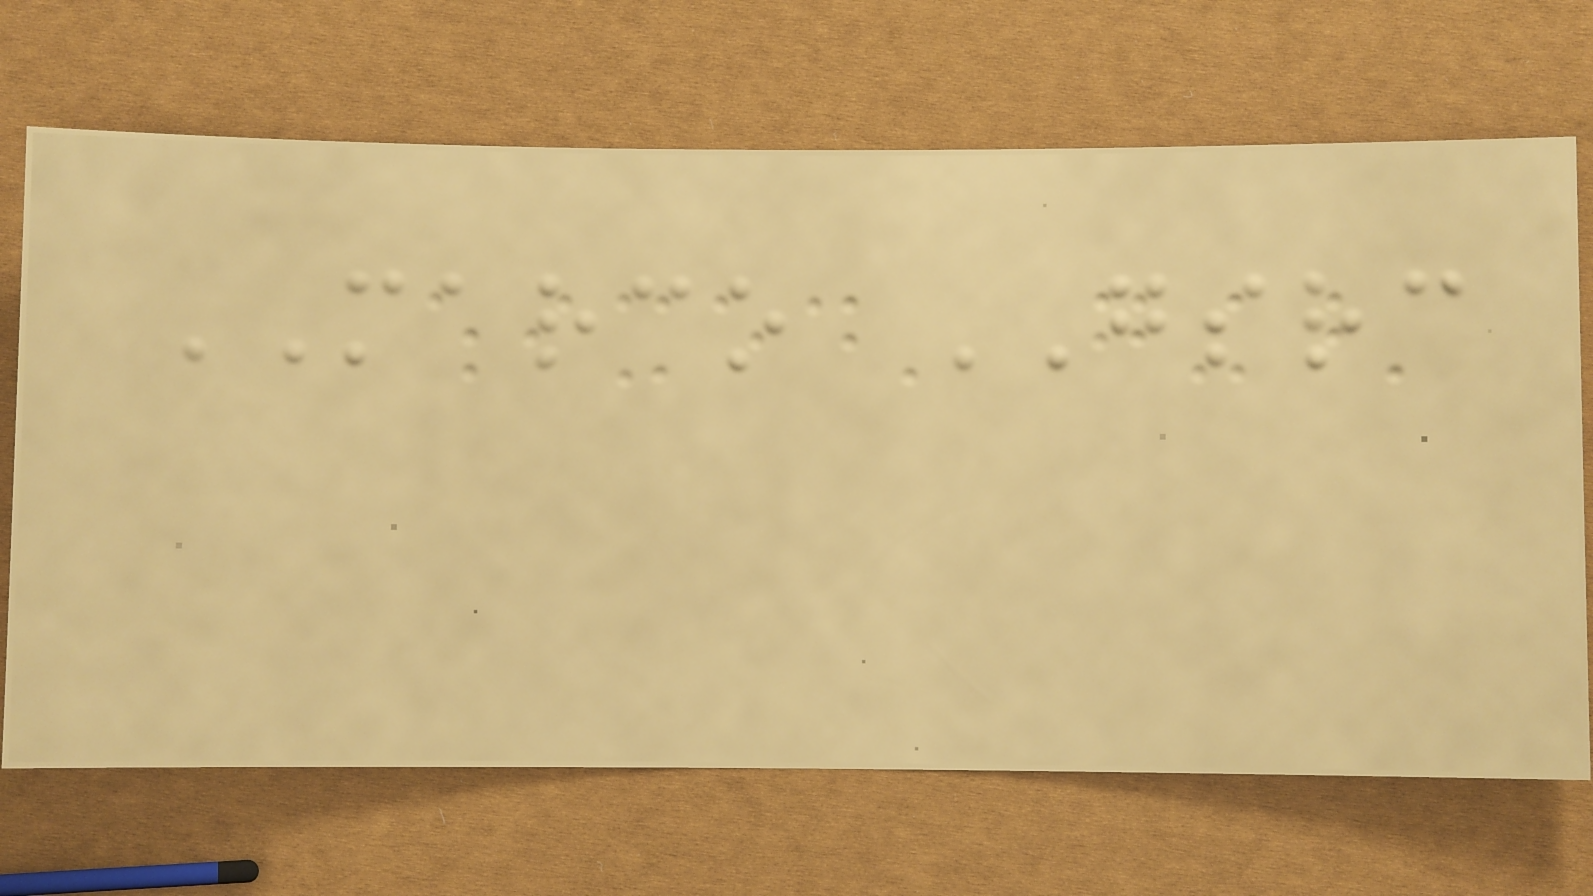MARCO GSRC
